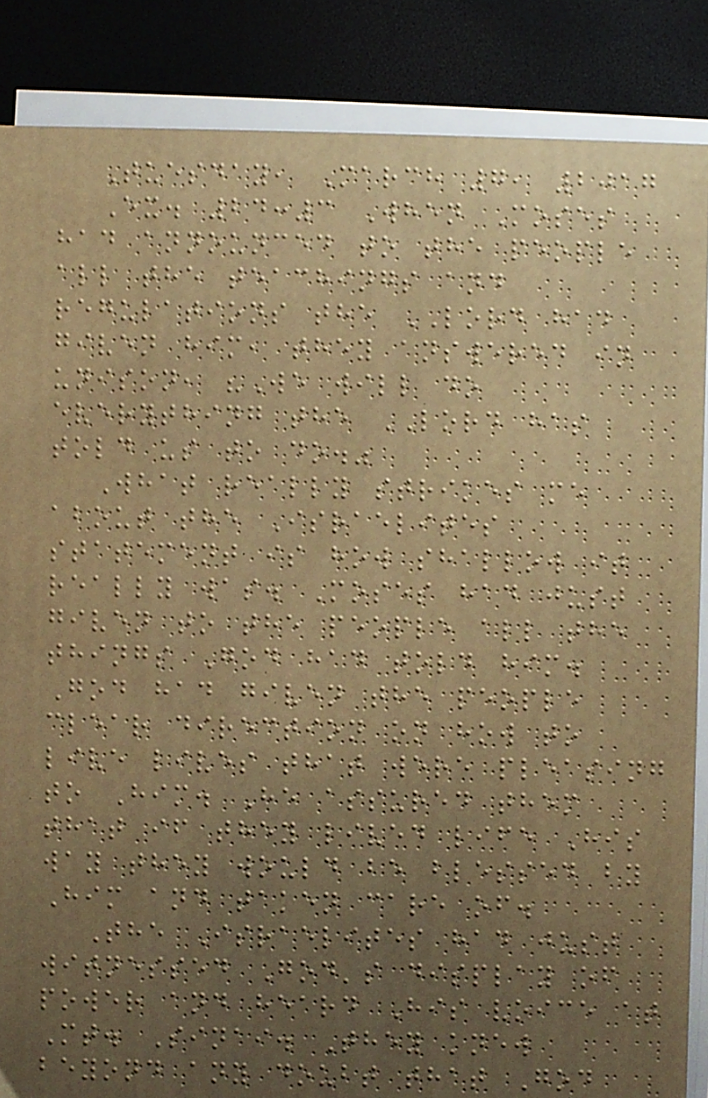Tuesday, March 7, 2017
Ex. 24:3 When Moses
had announced to the people
all the teachings and
regulations the LORD had
given him, they answered in
unison, "We will do
everything the LORD has
told us to do."
What really strikes me
about the Israelites
statement is how shallow it
really was. Moses had just
given to the people all the
things God had told him.
God had given the people
clear direction on how to
live lives that were pleasing
to Him. He assured them
that if they lived life His
way they would be blessed by
Him and taken care of.
The Israelites had just
witnessed God's display of
power and heard His voice at
Mt. Sinai. They knew
beyond any doubt that God
